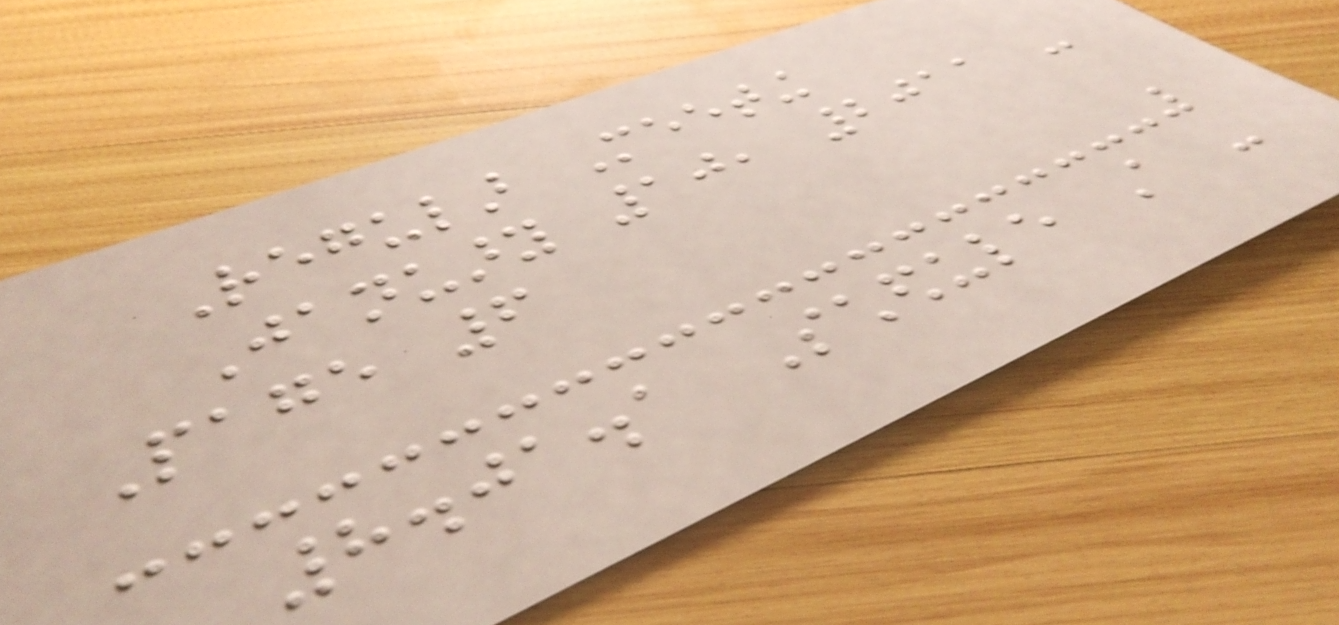Regular Meeting
January 10, 2011 -
Page 6
8.01.1 Schedule A -
